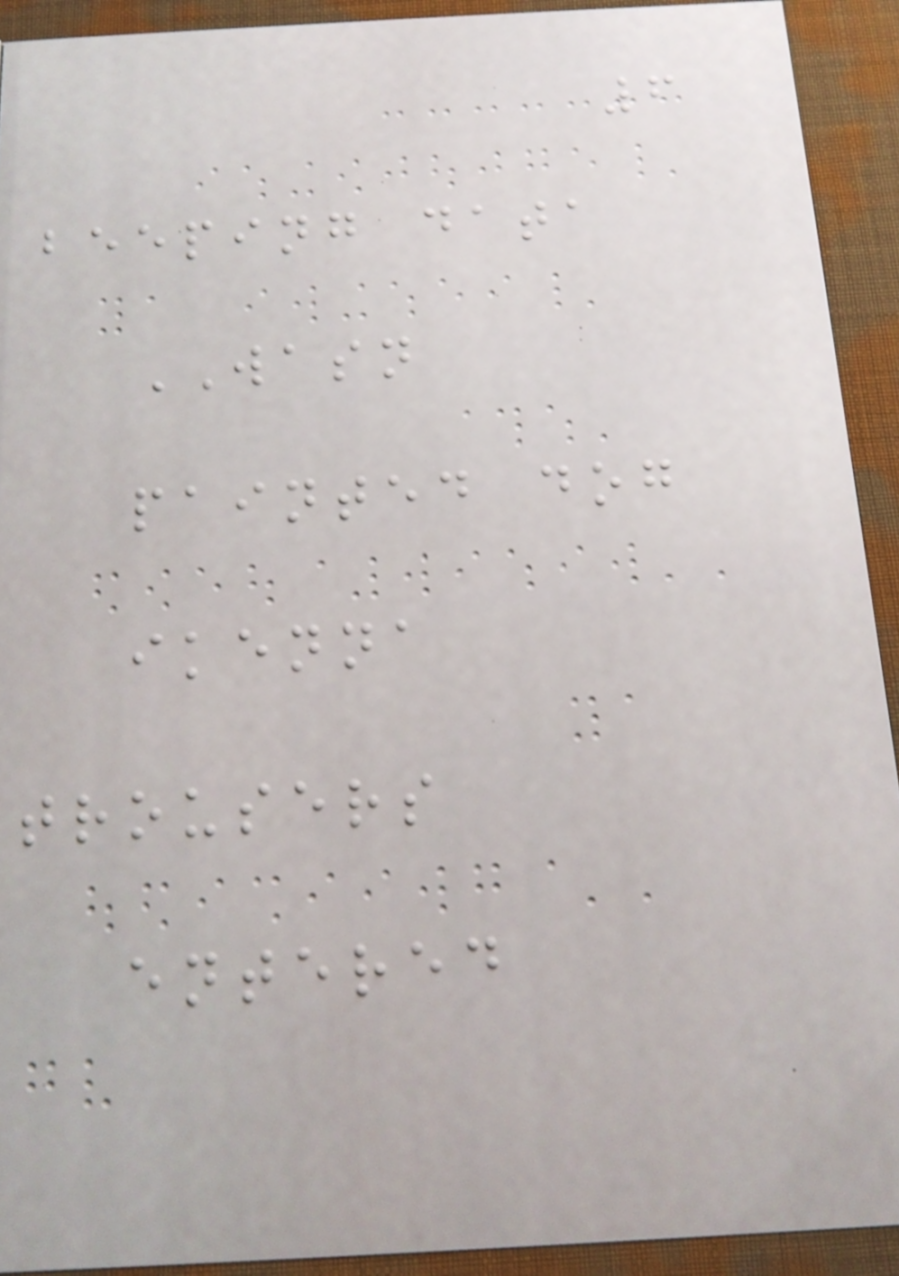6
beeping data
WASN
painted dog
ikenna
trousers
entered
